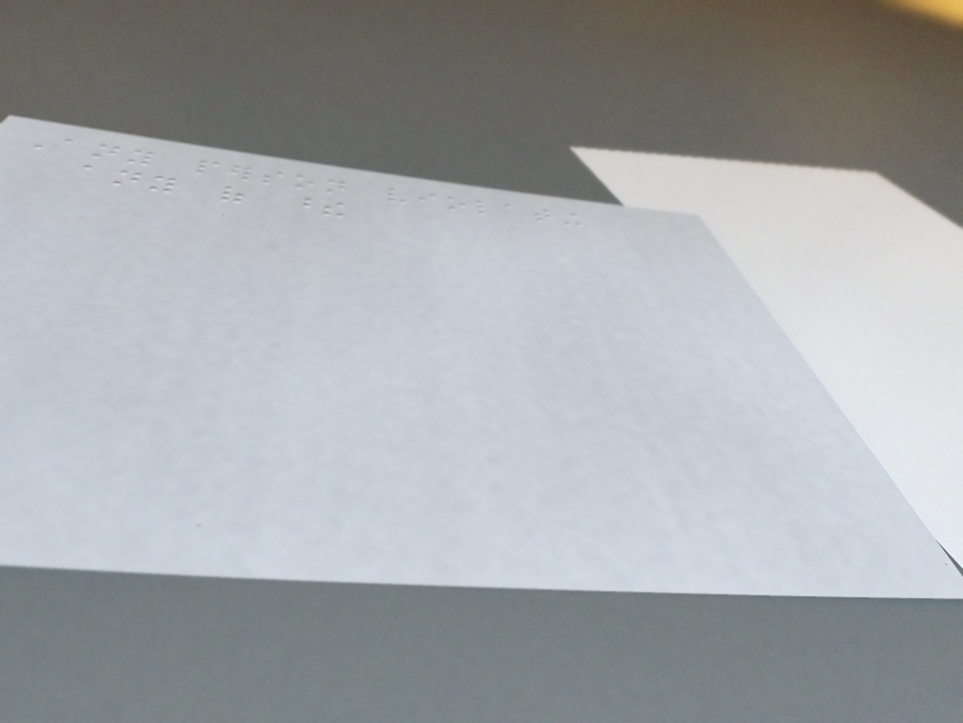Any person violating
any of these
